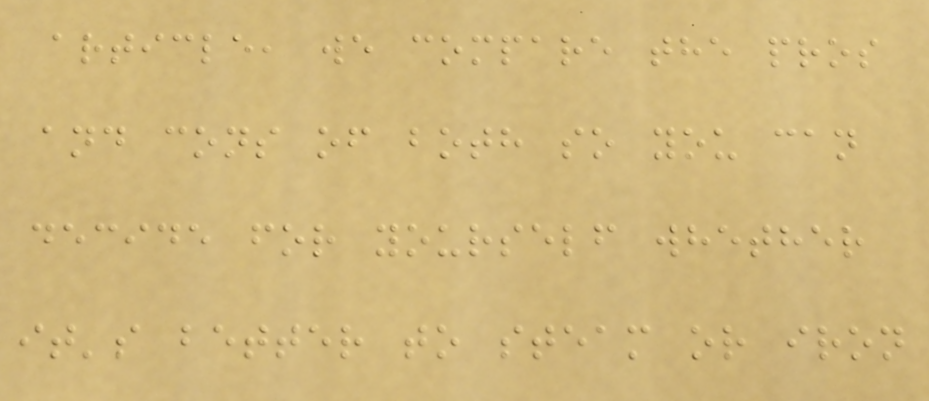article, we compare the pros
and cons of both so you can
decide for yourself whether
it's better to steam or iron
